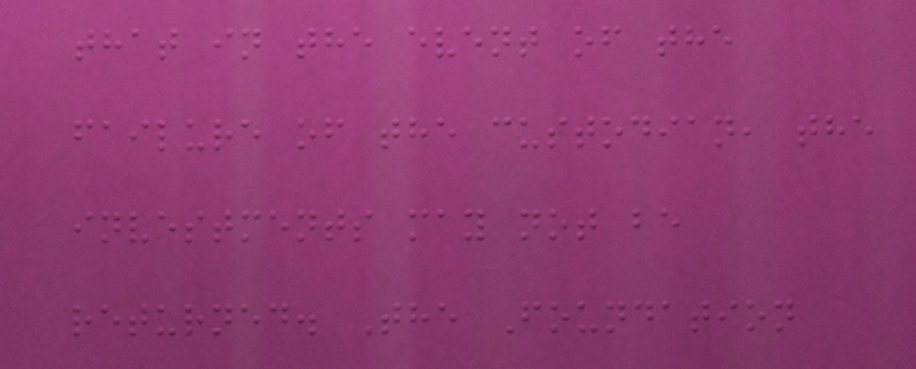that in the event of the
failure of the custodian, the
investments may not be
returned. The Foundation
